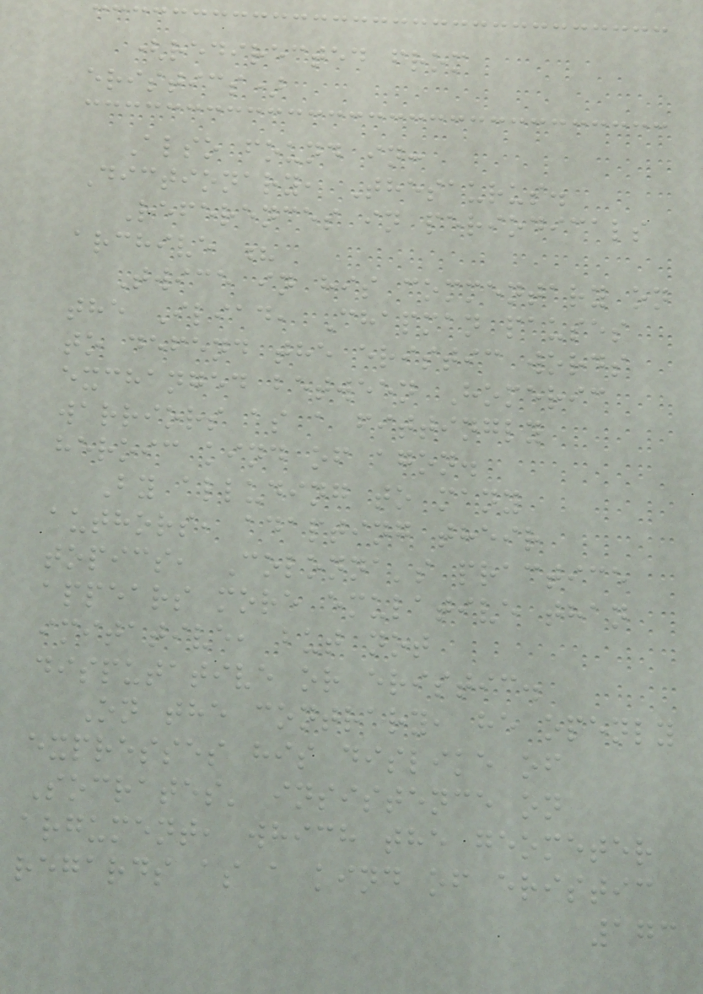(redirected from
eristics)
Also found in:
Dictionary, Thesaurus.
References in periodicals
archive ?
Twice in his commentary on
the Iliad, Chapman pauses
to defend the eristic words
exchanged between Homeric
warriors as a fittingly
heroic kind of agon.
By alluding to many
authors, adapting their
topics, Colonna's practice
appears more emulative than
imitative, but not
disputative or eristic.
On the contrary, he openly
expresses his dislike of
Socrates' insistence on
argument, which the geometer
regards as a kind of eristic
173
